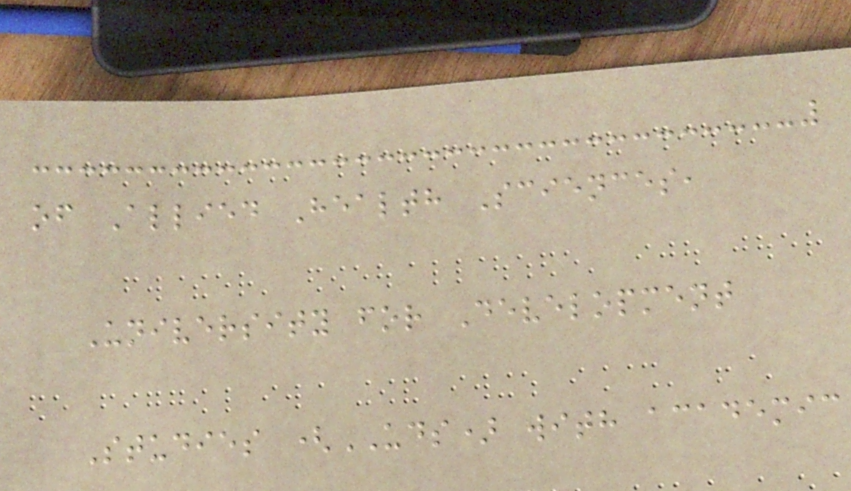of Allied Health Sciences,
University for Development
Studies (UDS) with academic
